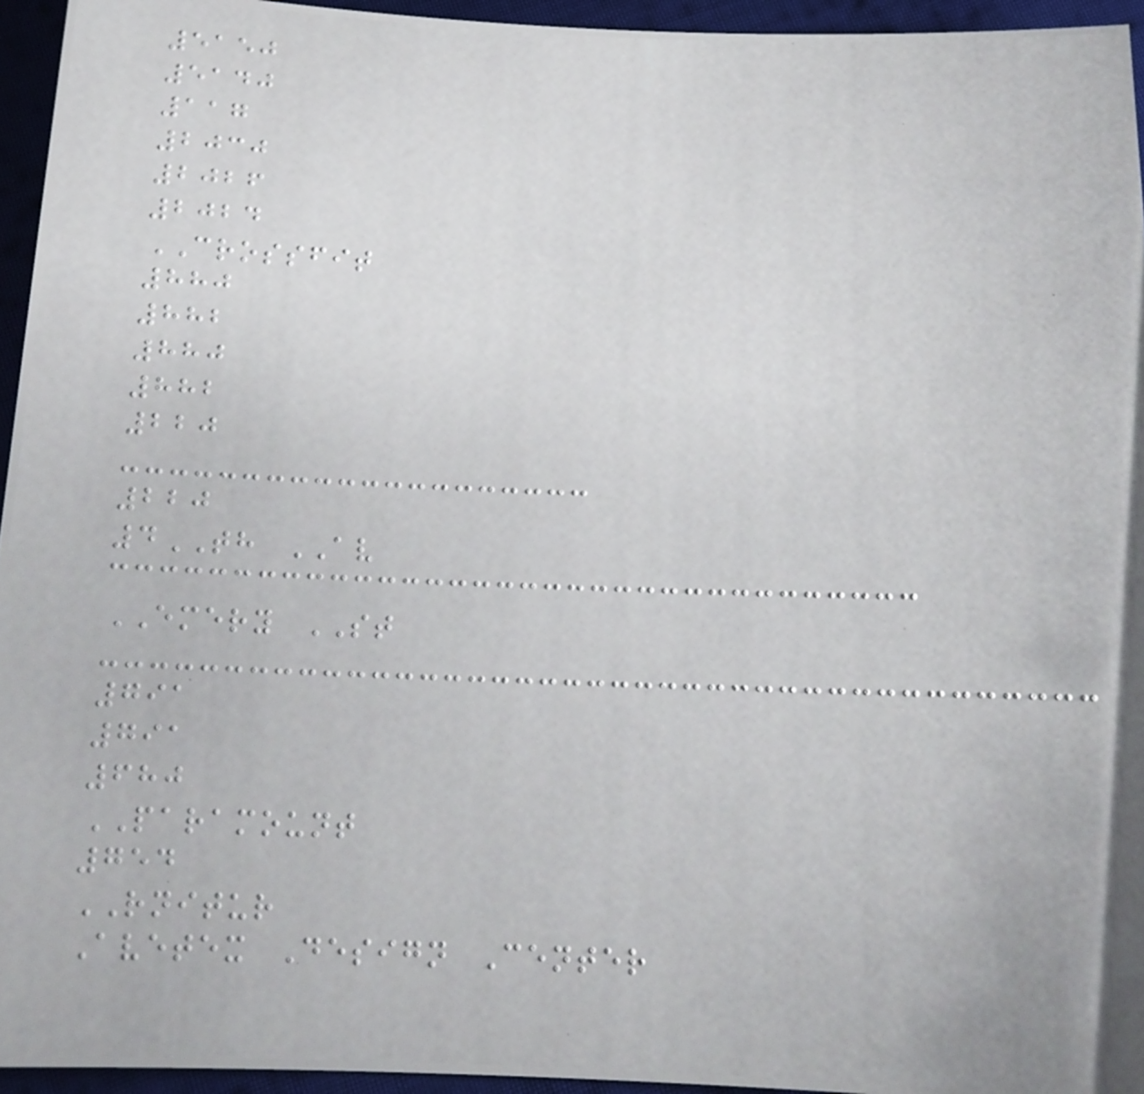5150
5140
117
2030
2026
2024
CROSSFIT
880
882
880
882
220
220
4TH AV
EMERY ST
791
791
680
PARAMOUNT
754
RNITUR
Avetex Design Center
